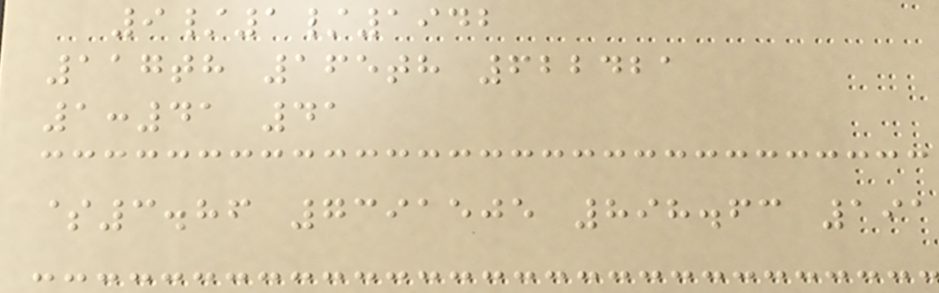9/1/1942
117th 165th 622421
1:41 41
$3.86 7391505 898.63 191
